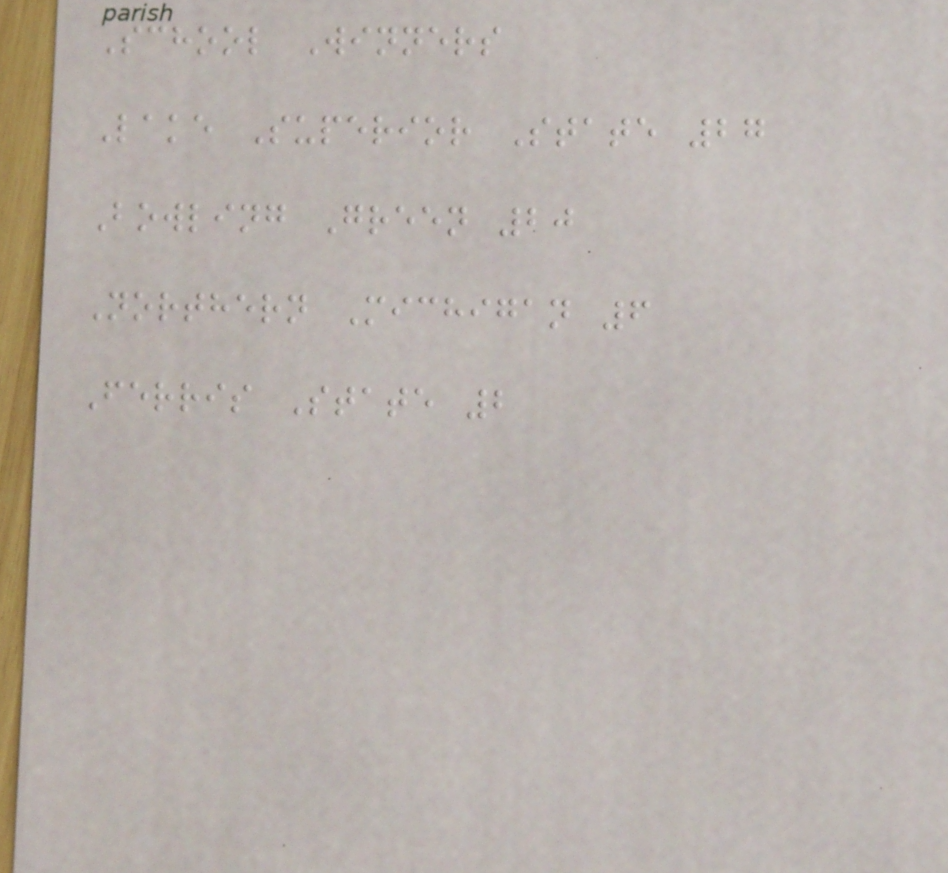School Winners
Lake Superior State 27
Bowling Green 20
Northern Michigan 6
Ferris State 2
